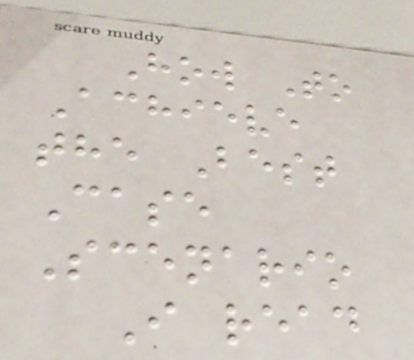How To
Achieve
the Best
Case
Scenario
I read
